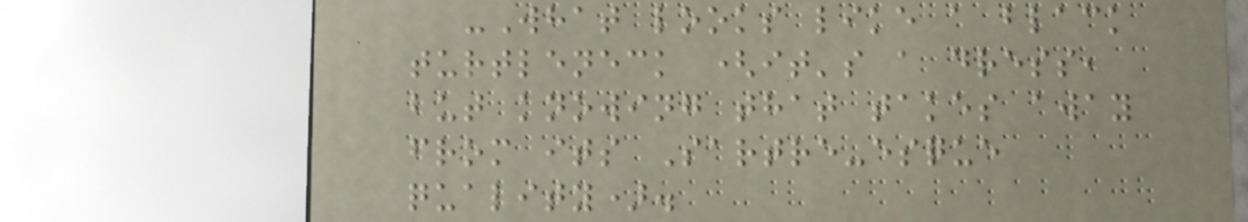-What looks like a black
turtleneck (it's a dress,
but knowing that takes away
from its Sartre-esque
quality).
